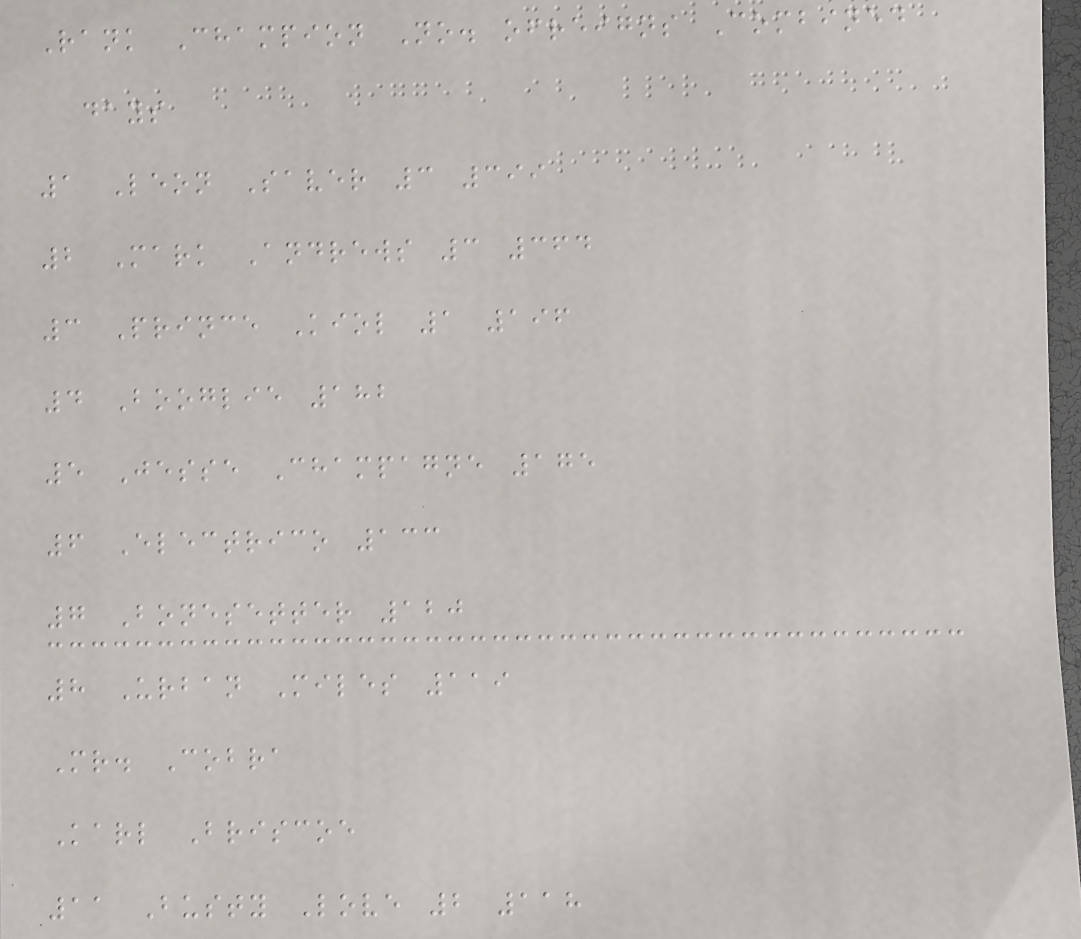Rank Champion No. ofreigns Combined
days
1 Leon Saver 3 399
2 Mark Andrews 3 364
3 Prince Kiol 1 196
4 Booglie 182
5 Jesse Champagne 175
6 Electrico 133
7 Bonesetter 120
8 Urban Miles 119
Mr. Cobra
Karl Briscoe
11 Busty Love 2 118
